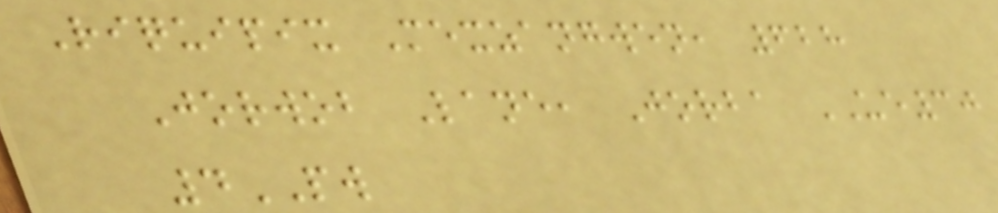Riquipix Mexzangwen, 628
Jorwob Lane, Jorba UE30
4PW
